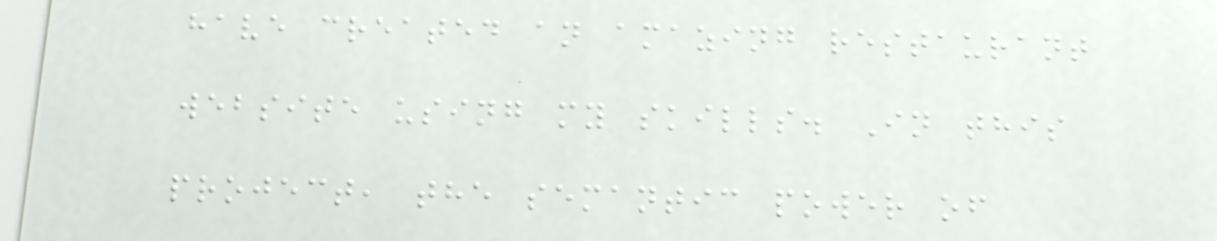have created an amazing restaurant
website using my skills. In this
project, the semantic power of
